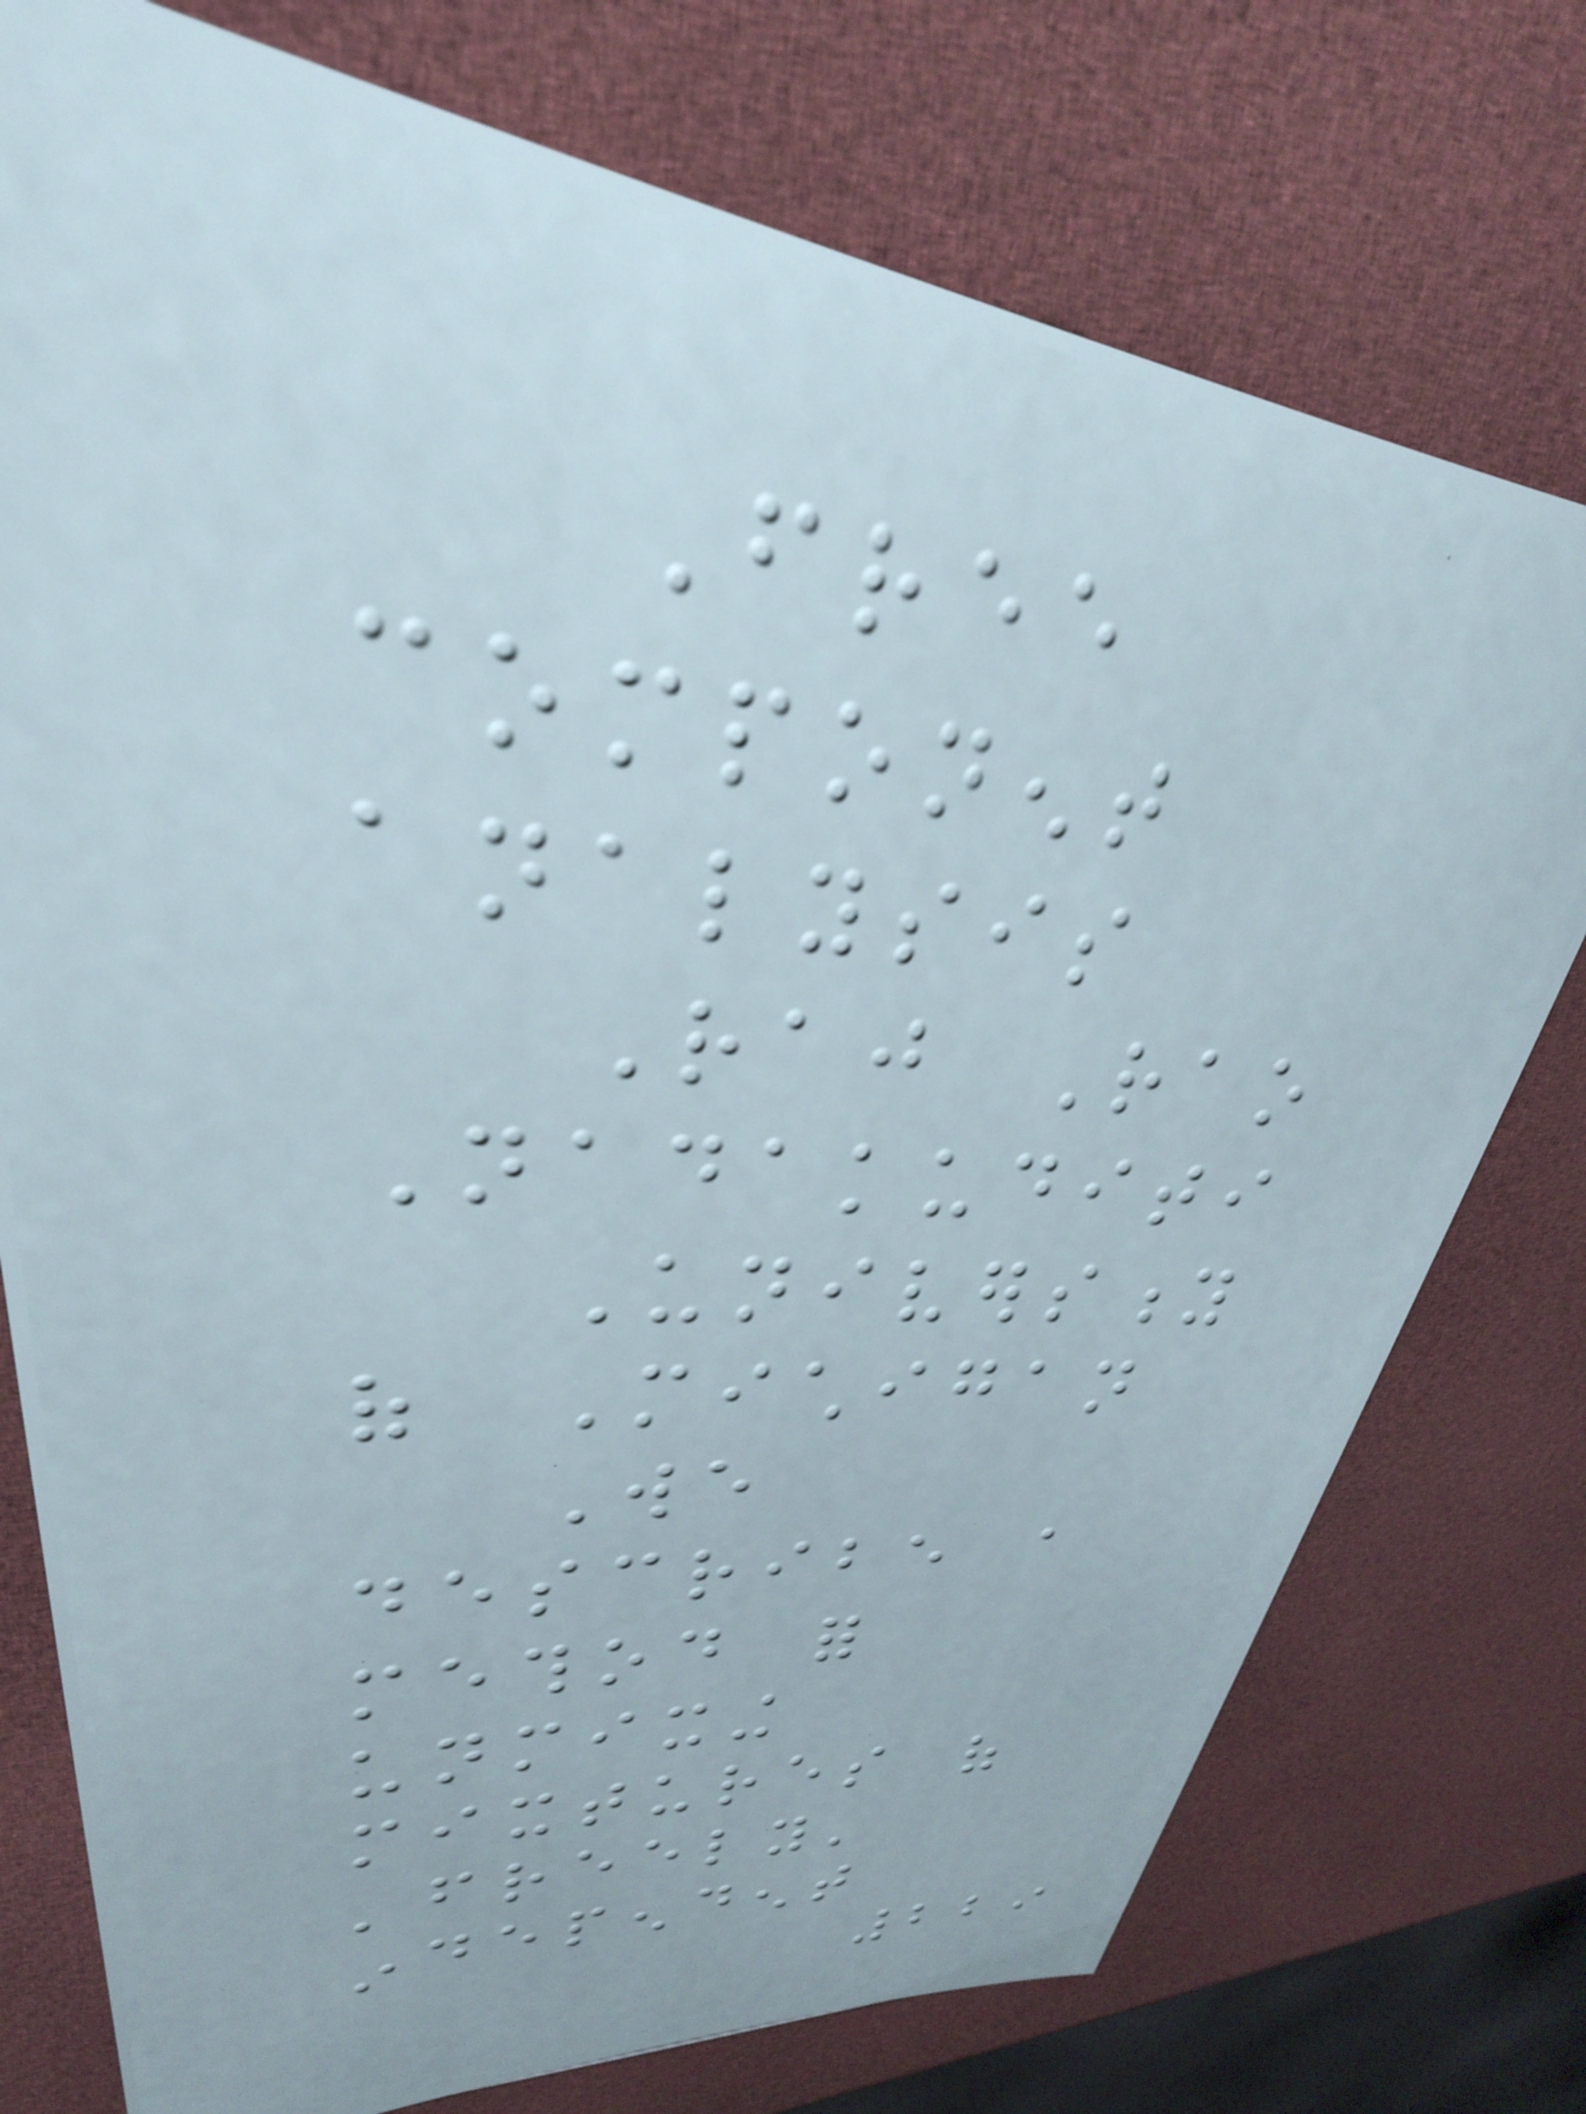Free
component
analysis
Raj Rao
Nadakuditi
University
of Michigan
We
describe a
method for
unmixing
mixtures of
'freely'
independent
229
